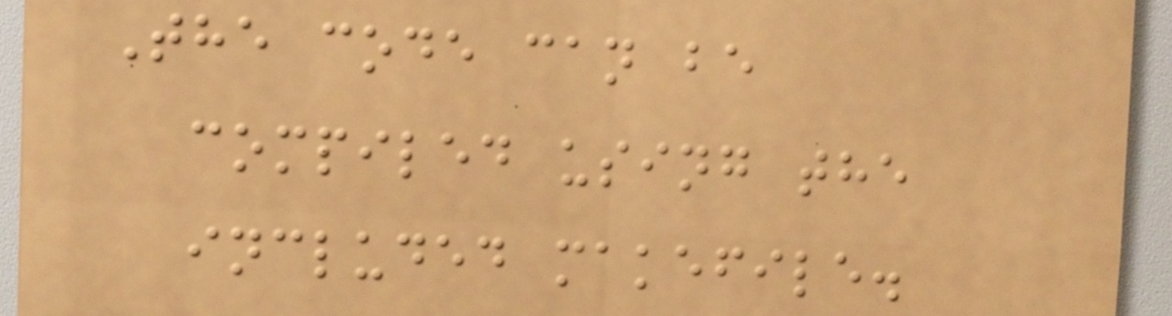The code can be
compiled using the
included makefile.
